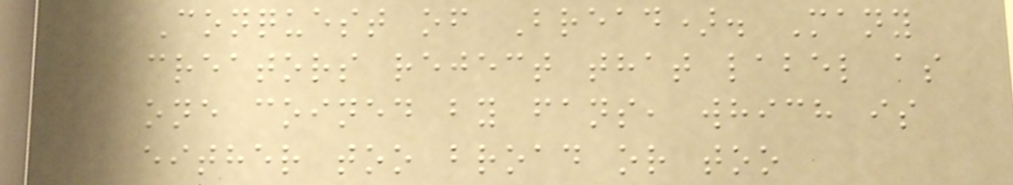Conquest of Bread). Many
creators reject that label as
one coined by fans, which is
either too broad or too
